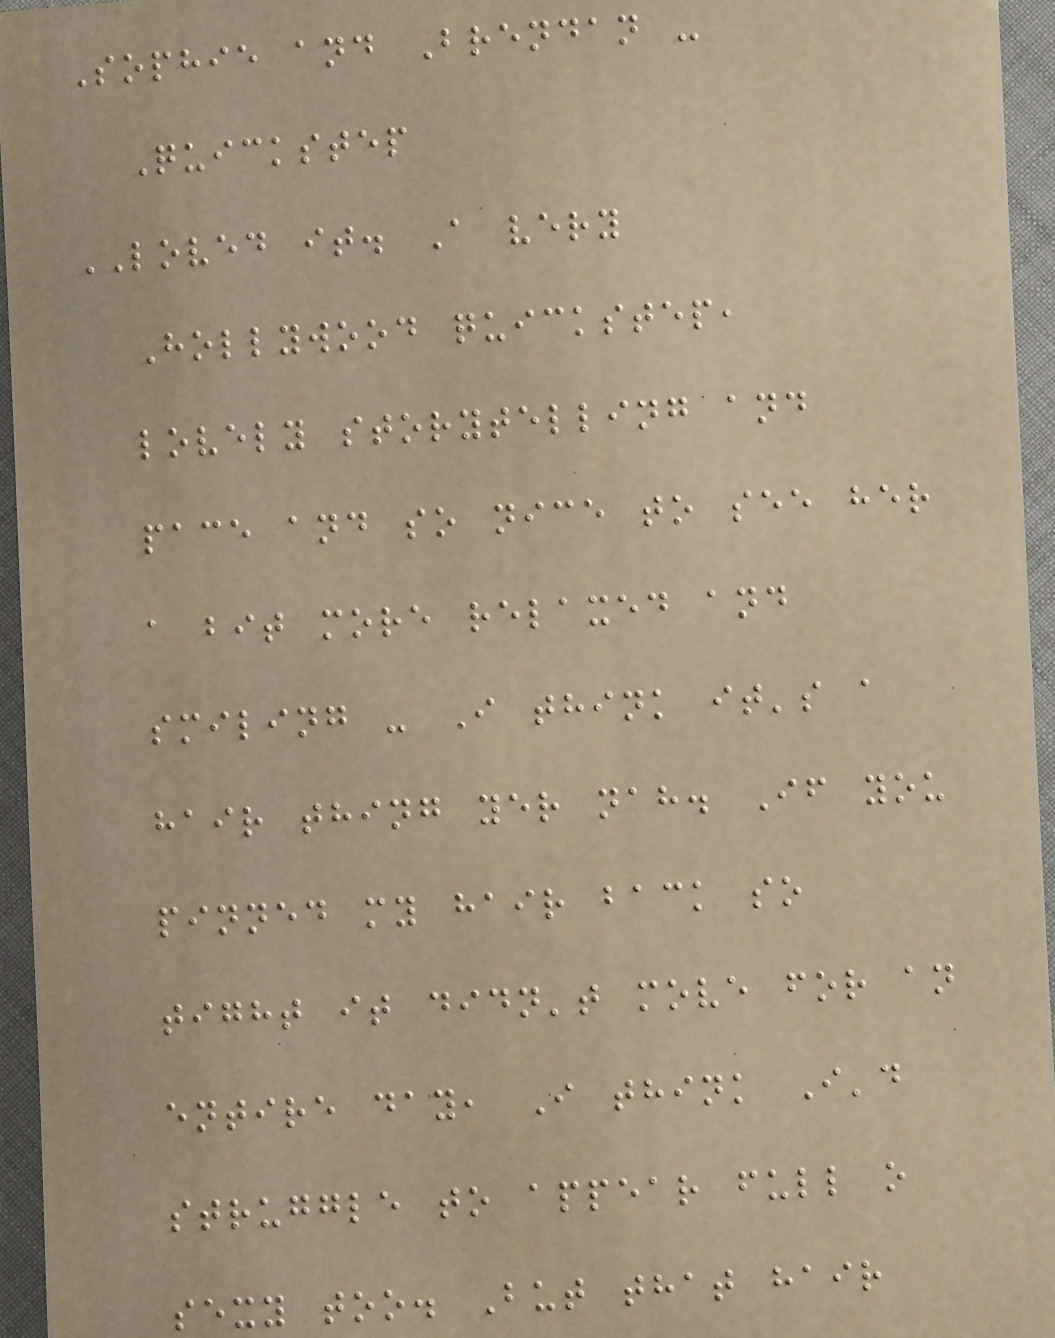Sophie and Brendan -
Quickstep
LOVED it. A very
Hollywood quickstep,
lovely storytelling and
pace and so nice to see her
a bit more relaxed and
smiling - I think it's a
hair thing yer nah. If you
pinned my hair back so
tight it didn't move for an
entire day, I think I'd
struggle to appear full o
sexy too. But that hair
